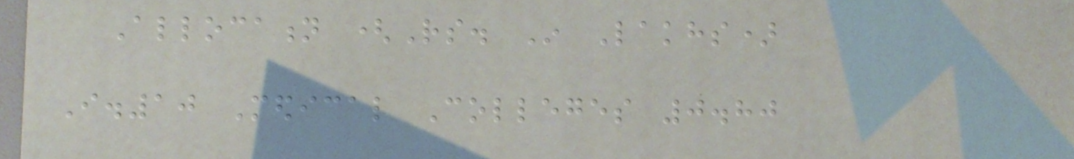Allocation (Rs. In Lakhs)
I.10 Medical Colleges 0.80
